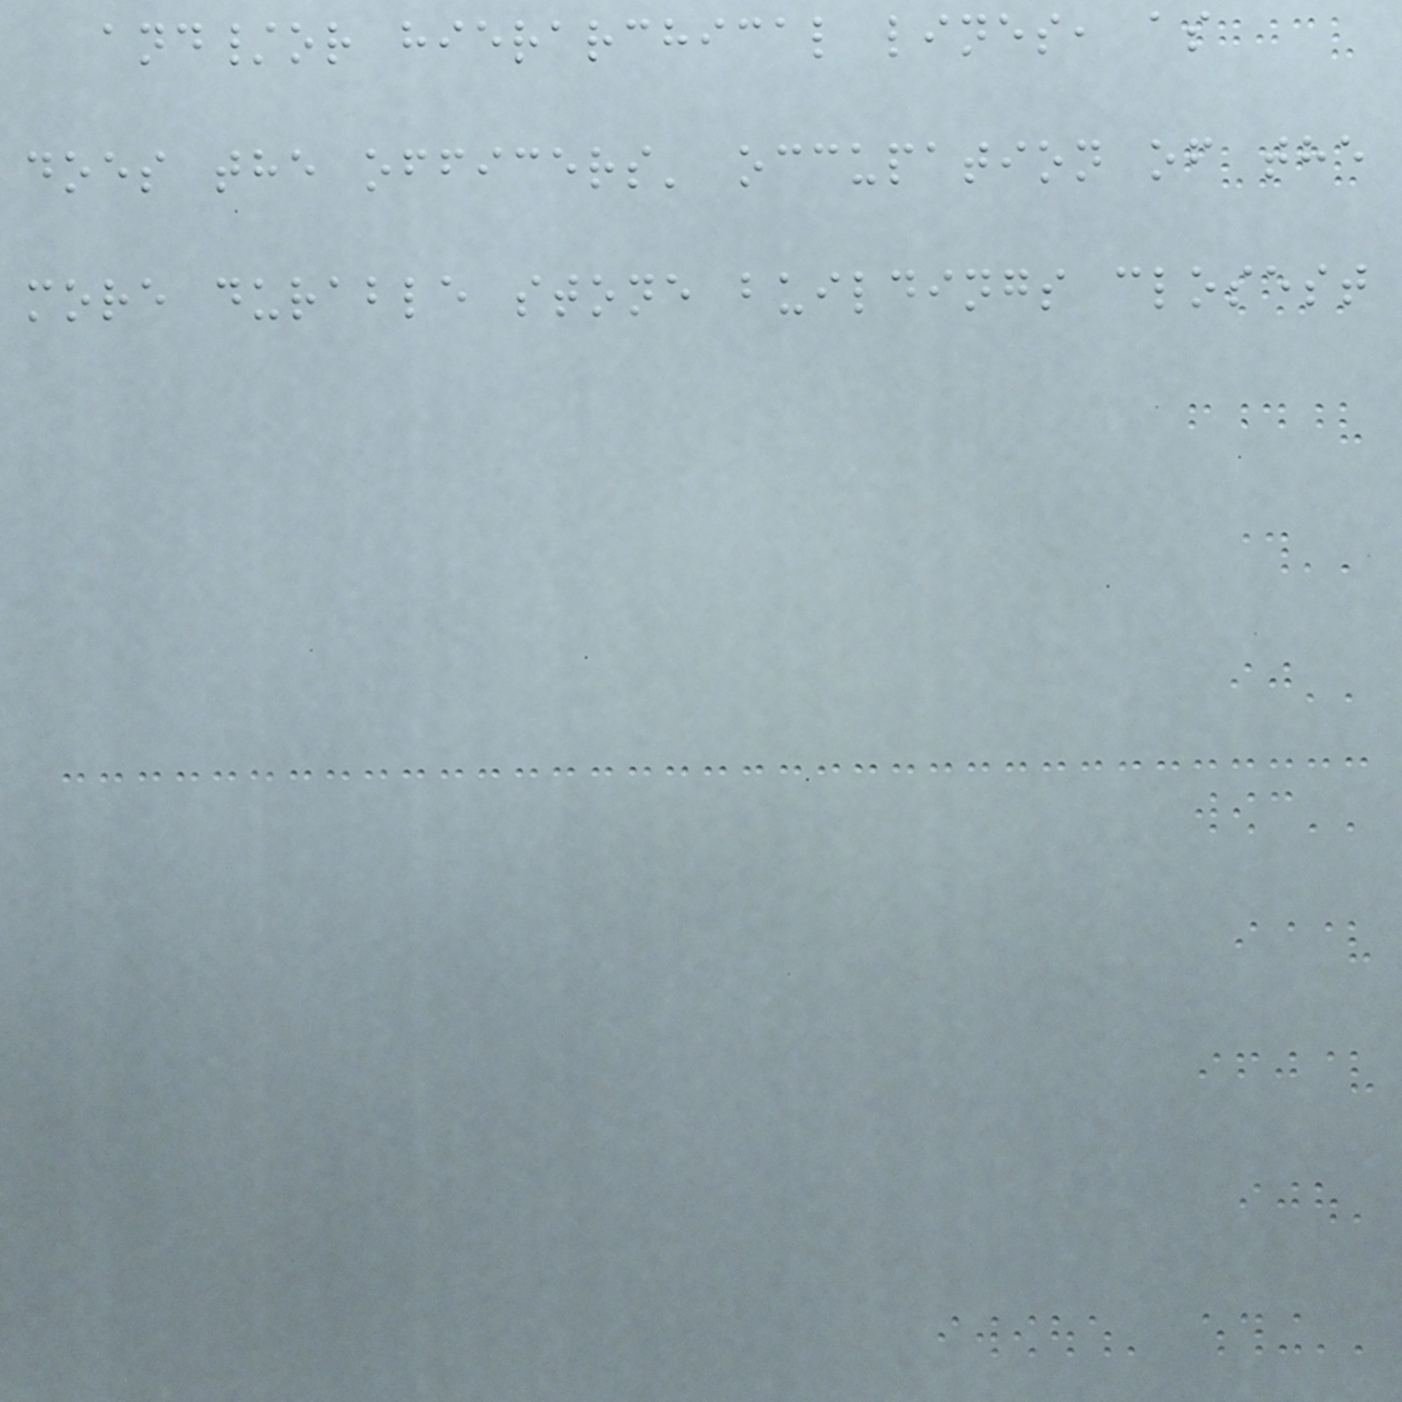and/or hierarchical lines, as
does the officers' occupation of the
more durable stone buildings closest
